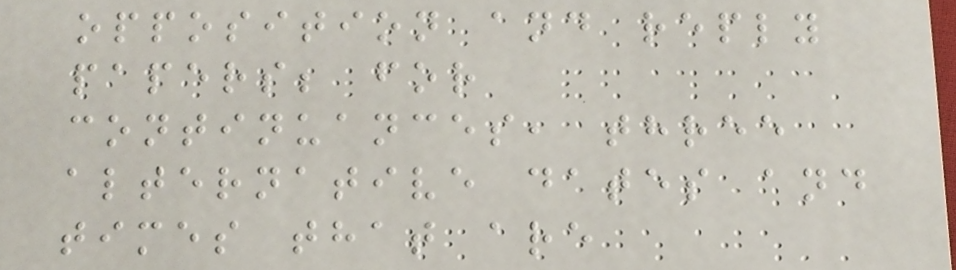opposition and reply
papers; for
continuances, three
alternative dates and
times that are
